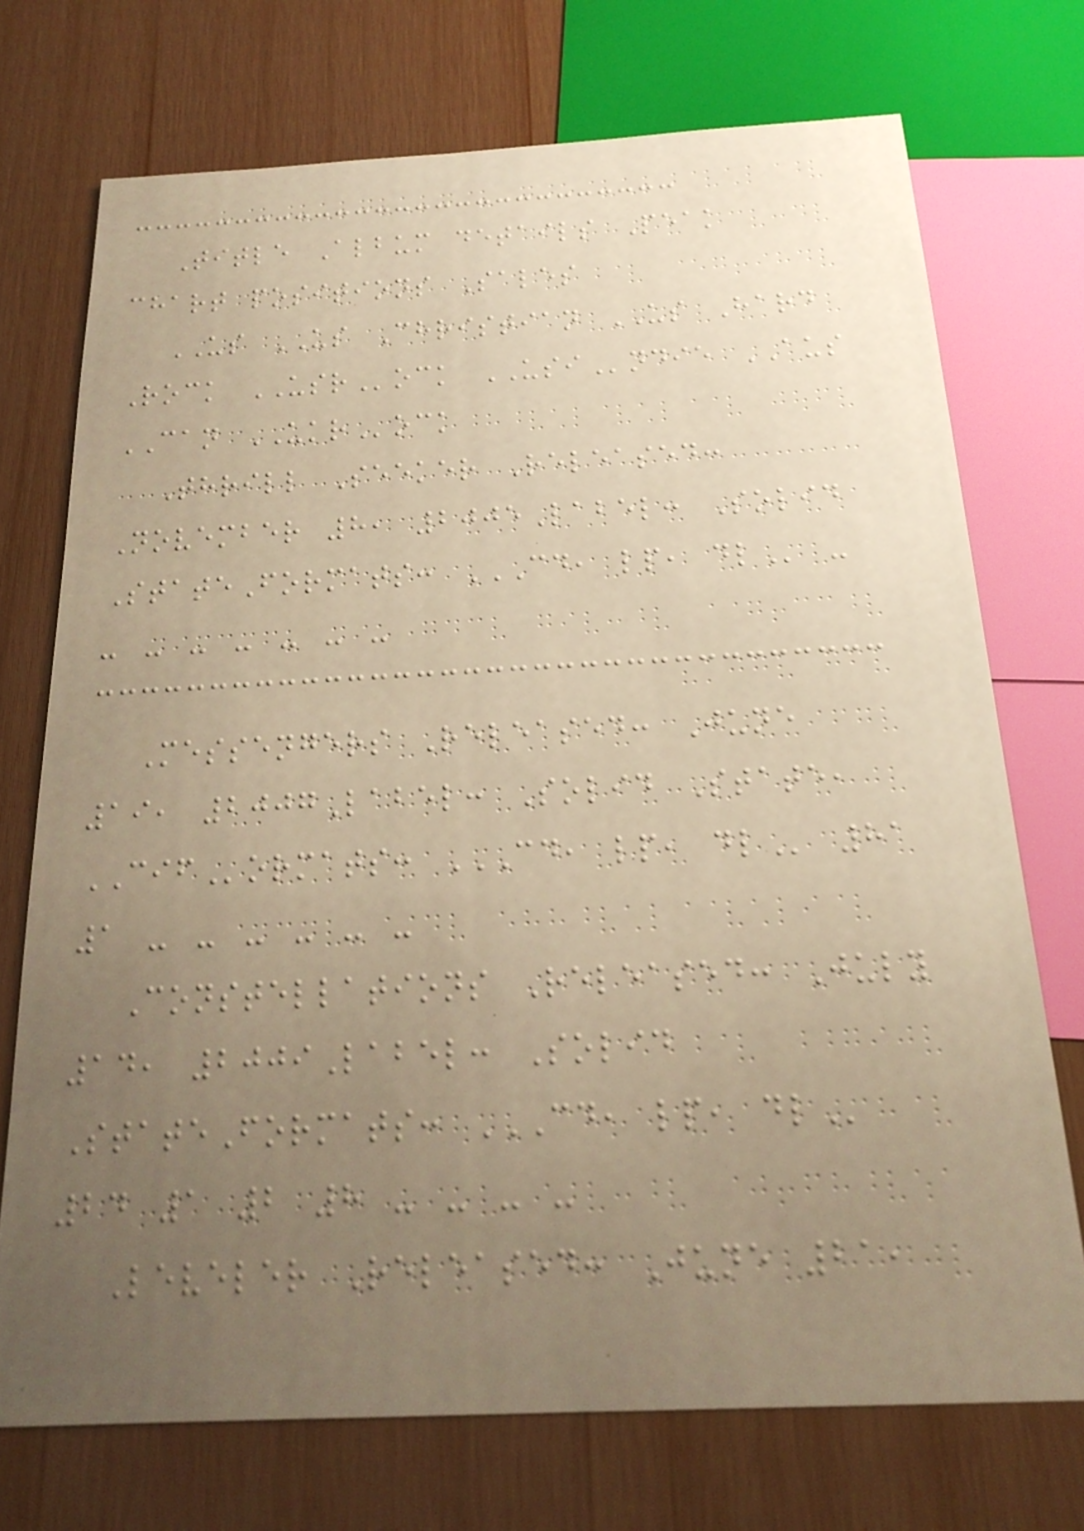Title Album details Peak
chart positions Sales
US US Christian US Hard
Rock USRock USIndie AUS
CAN UKRock
Thrill Seeker Released:
November 8, 2005Label: Solid
StateFormats: CD, LP, DL -
- - - - - - -
Messengers Released: June
19, 2007Label: Solid State,
CIFormats: CD, LP, DL 81
1 - - - - - -
Constellations Released: July
14, 2009Label: Solid
StateFormats: CD, LP, DL
24 1 2 8 - - - -
Leveler Released: June 21,
